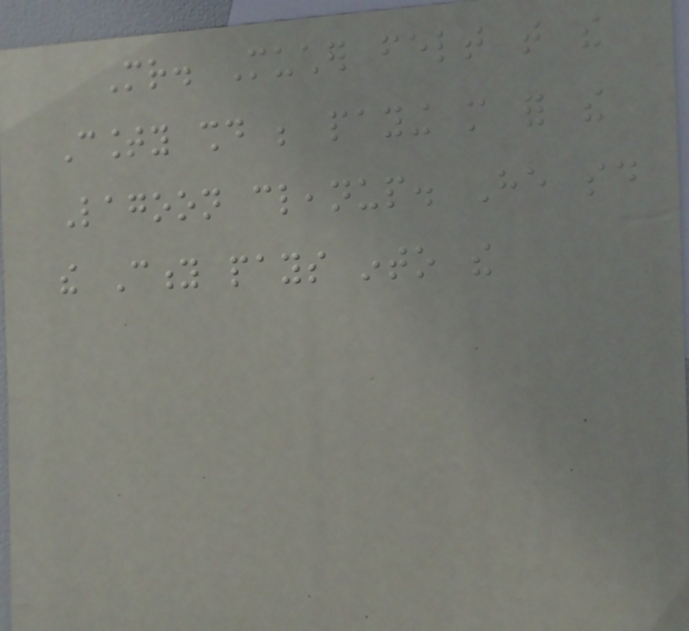Mr. Mucher felt that the
County should be paying more for the
Lagoon cleanup. He said
the City pays into the
